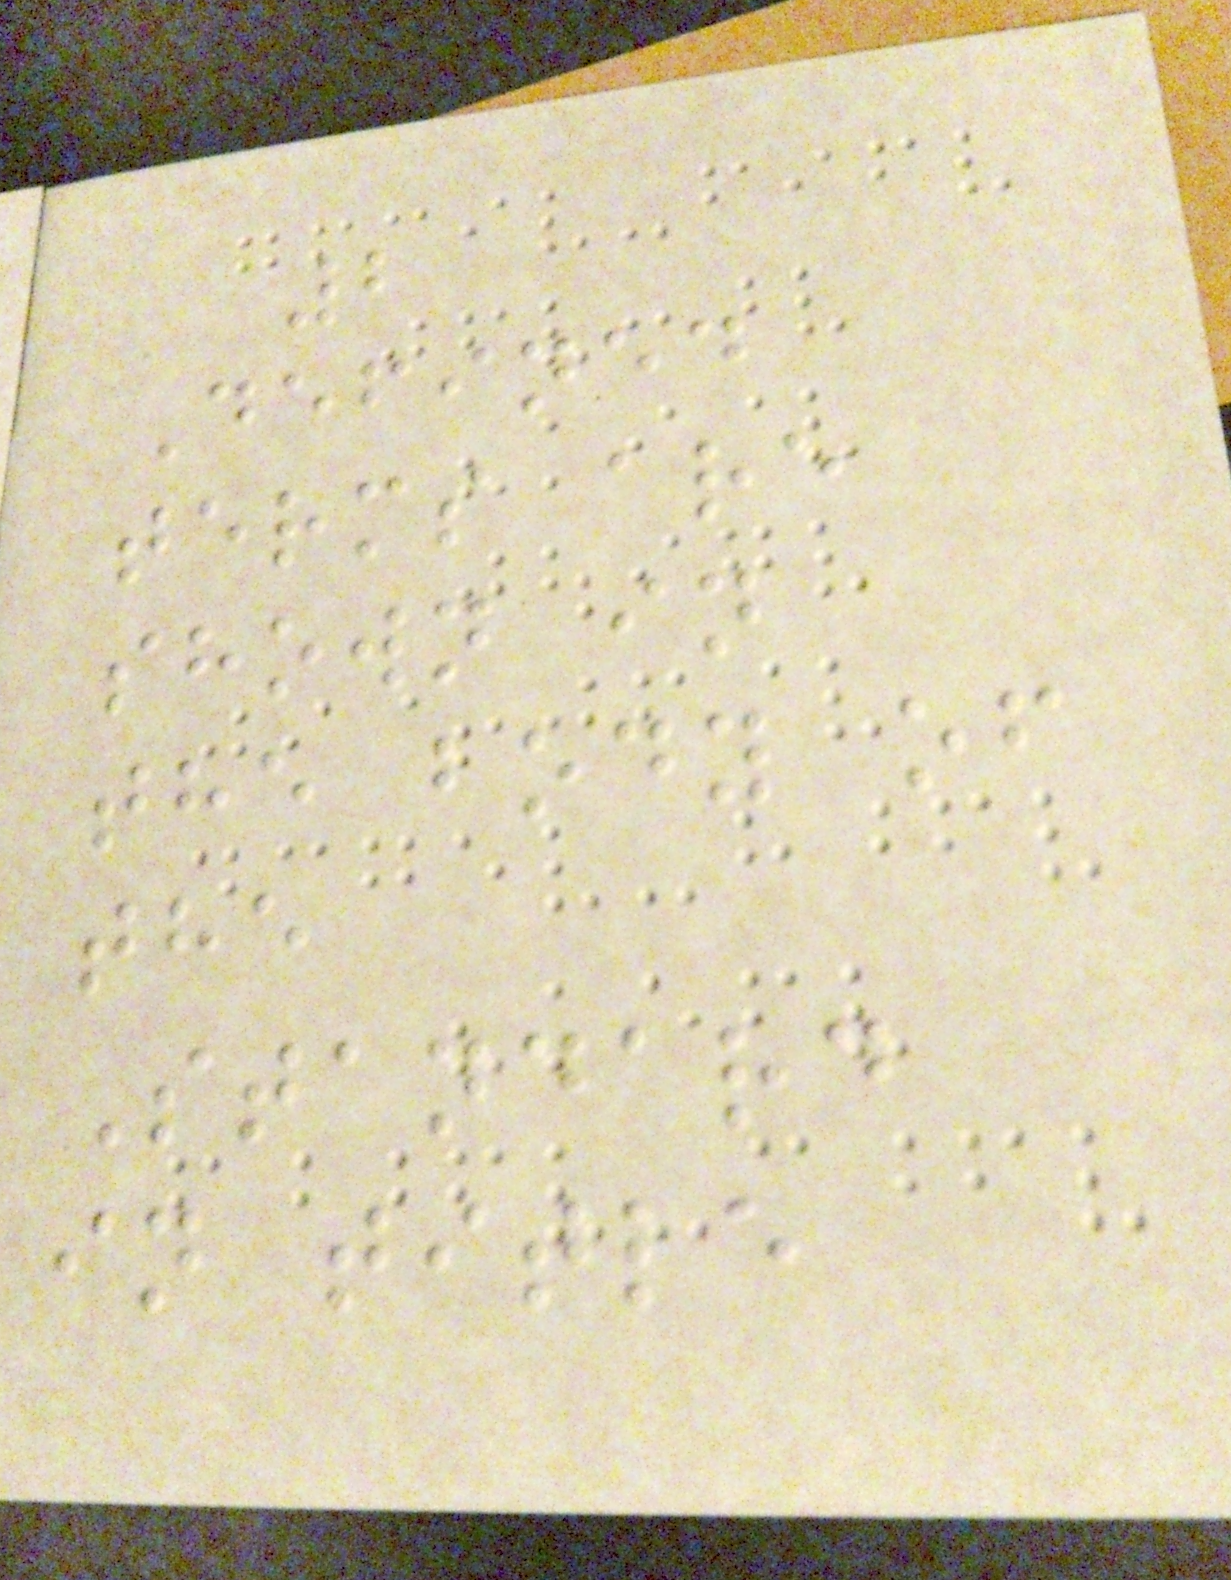2
Defined
terms are
shown in
the body of
the
Standard
in title
